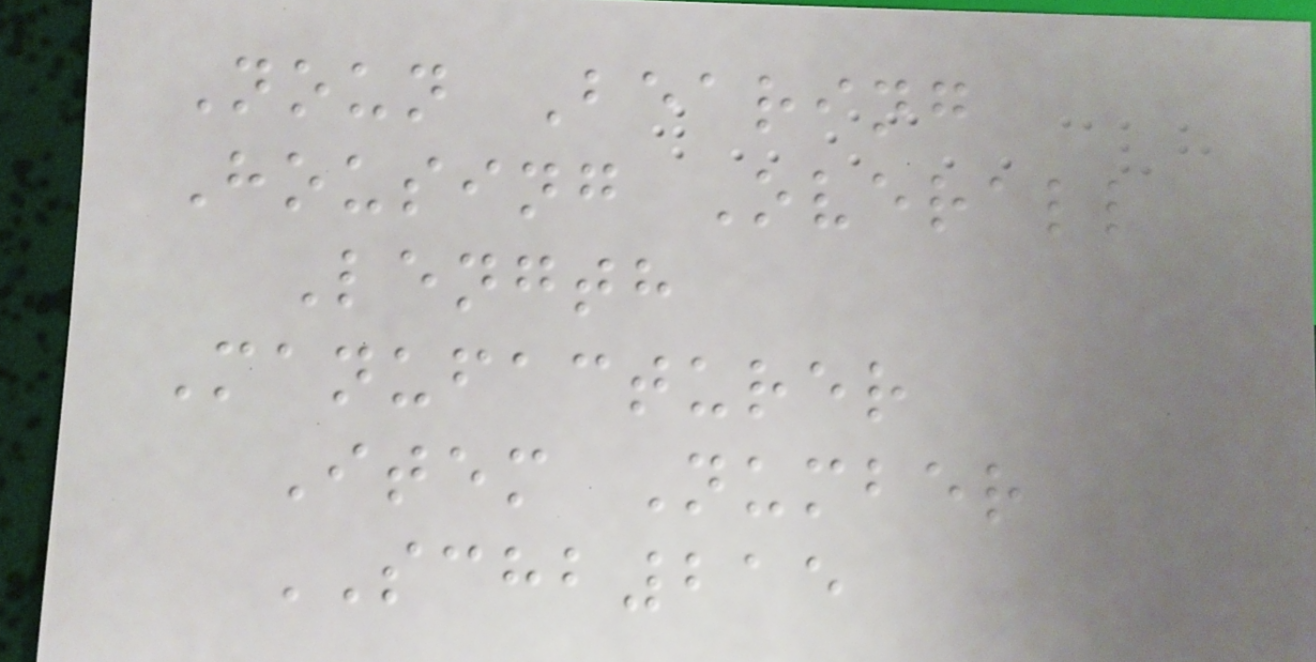Noun Bearing
Housing Overall
Length
Manufacturer
Item Number
SCHB215
